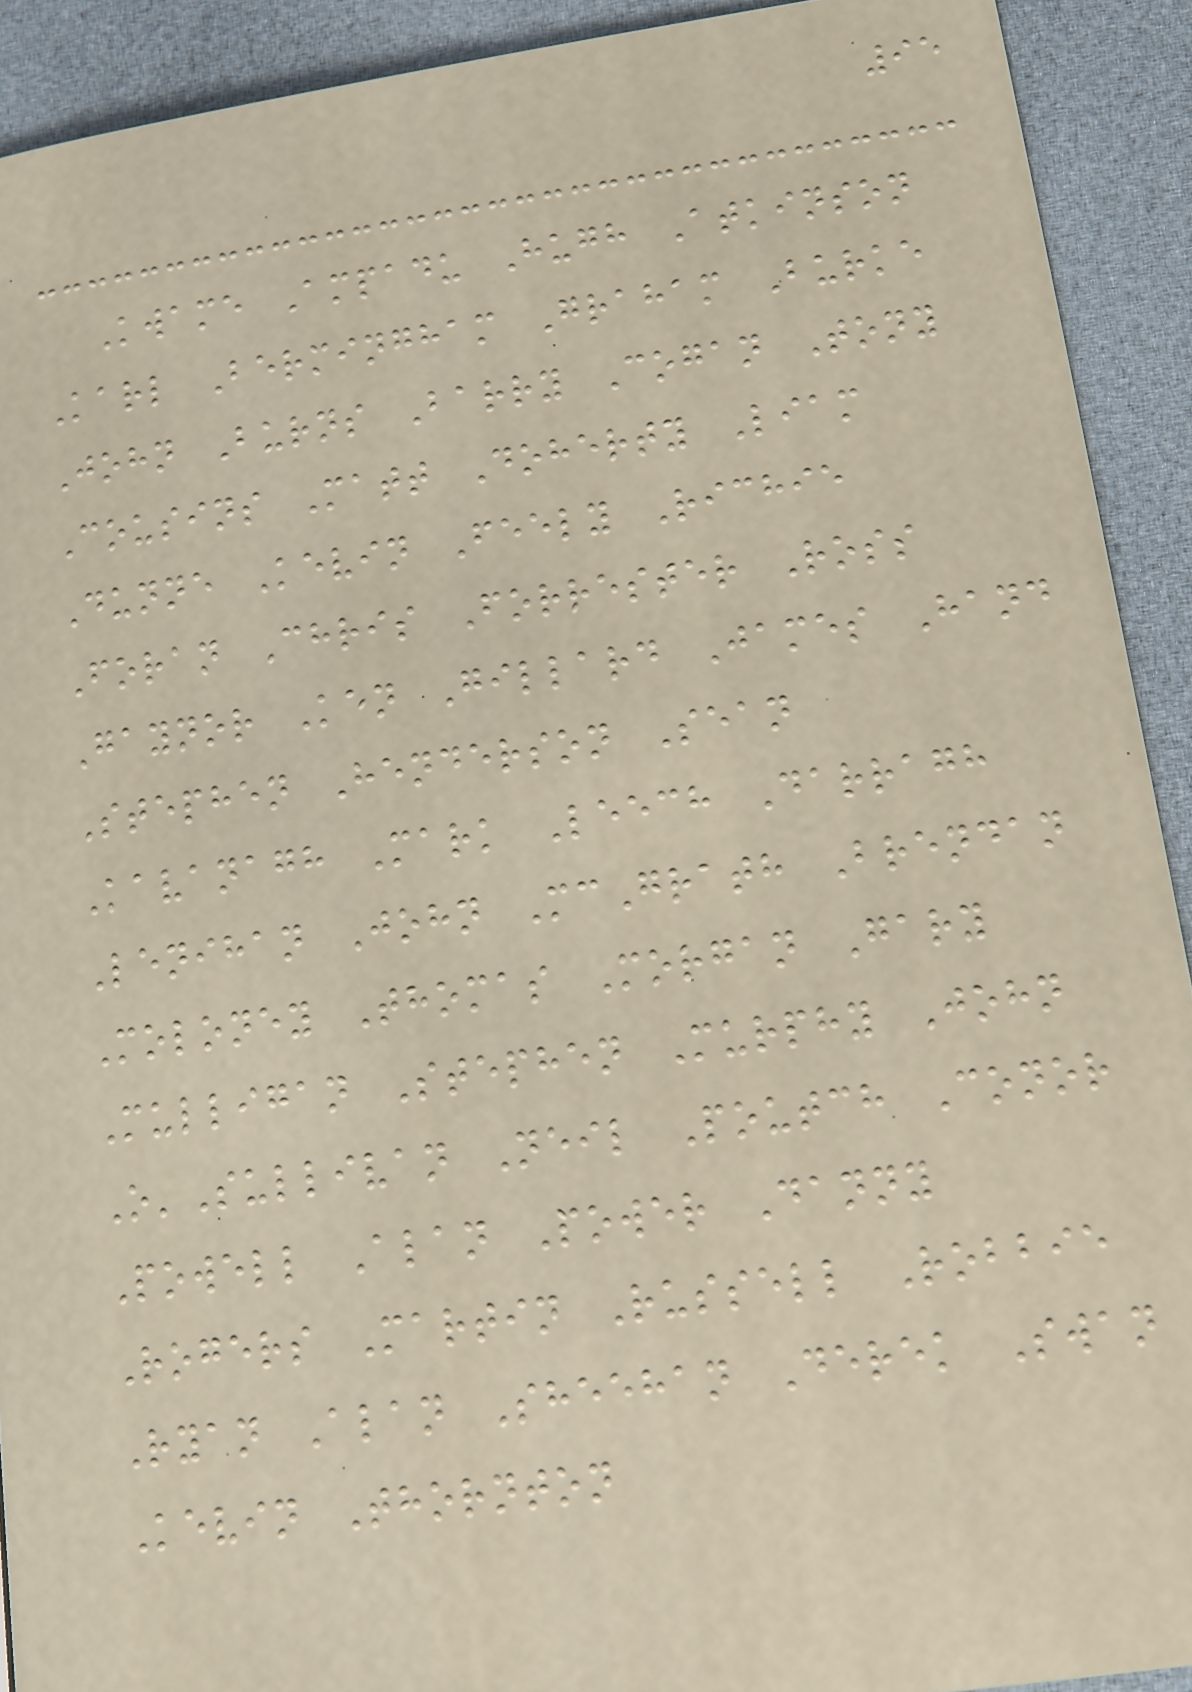95
Kwame Ampadu Hugh Atkinson
Karl Bermingham Graham Burke
John Burns Barry Cogan Tony
Cousins Matt Doherty Liam
Dunne Kevin Feely Richie
Foran Chris Forrester Ross
Gaynor Ken Gillard James Hand
Stephen Henderson Sean
Kavanagh Mark Leech Darragh
Lenihan John McGrath Brendan
Moloney Thomas Morgan Gary
Mulligan Stephen Murphy John
O'Sullivan Neil Poutch Conor
Powell Alan Power Danny
Rogers Martin Russell Robbie
Ryan Alan Sheehan Derek Swan
Kevin Thornton
